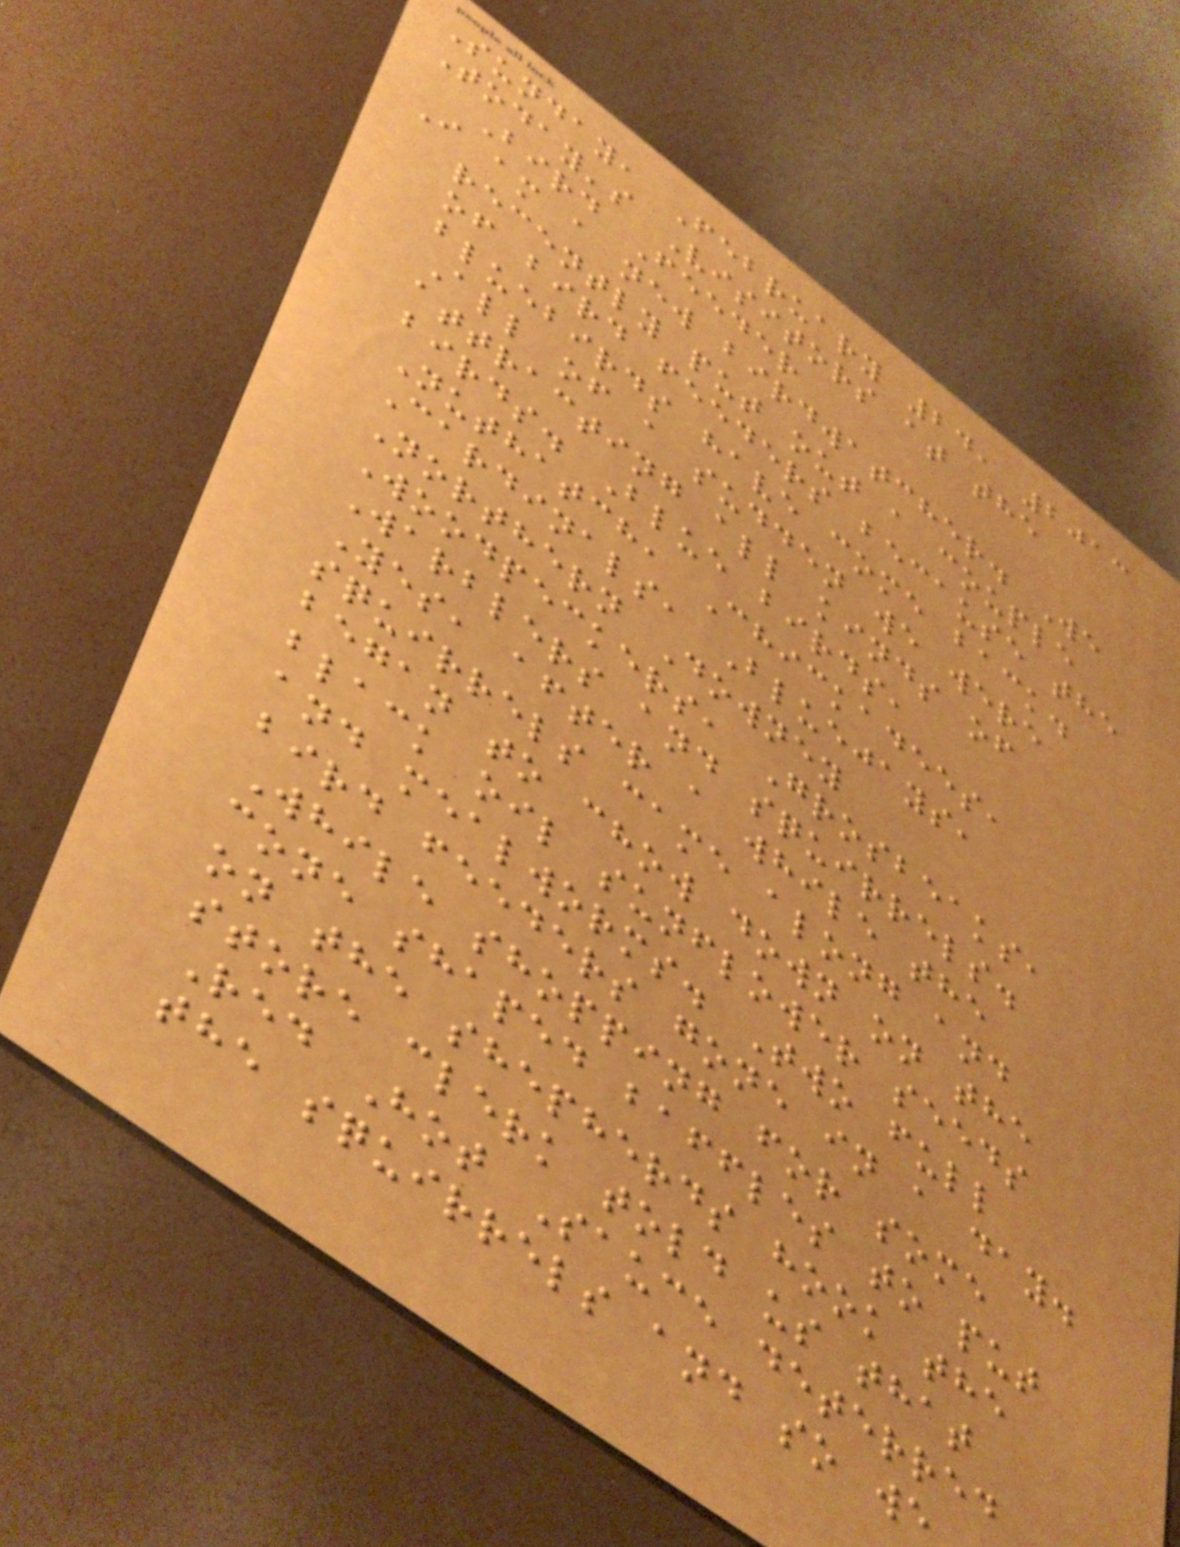Sunday, February 24, 2013
Today's Visitors at the
Bird Feeder
I am a new birdwatcher. We
recently put out a couple
of bird feeders because the
bluebirds have come back.
All of a sudden we were
attracting all kinds of
birds. Blue birds,
Nuthatch, Chickadees,
Cardinals, Bluejays,
Northern Downey
Woodpeckers, Grosbeaks,
Warblers and squirrels.
Yes, after a while the
squirrels came along and
began to chow down on the
black oil sunflower seeds
and mealworms. Two full
bird feeders gone in a day.
While shopping for some
cone shaped baffles to put
on the shepherds hook the
store clerk told us that
Red Hot Sauce deterred
the squirrels and so we
